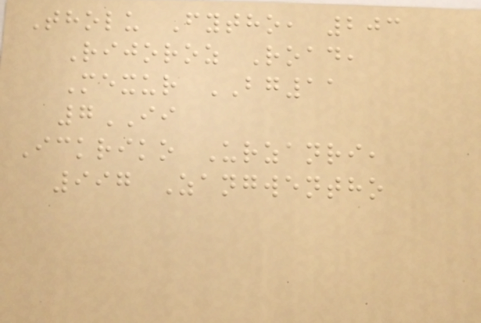Tholu Fytho, 203
Rijoroz Road,
Mexur BG11
7II
Ickriko Urzanri,
997 Zangwentho
